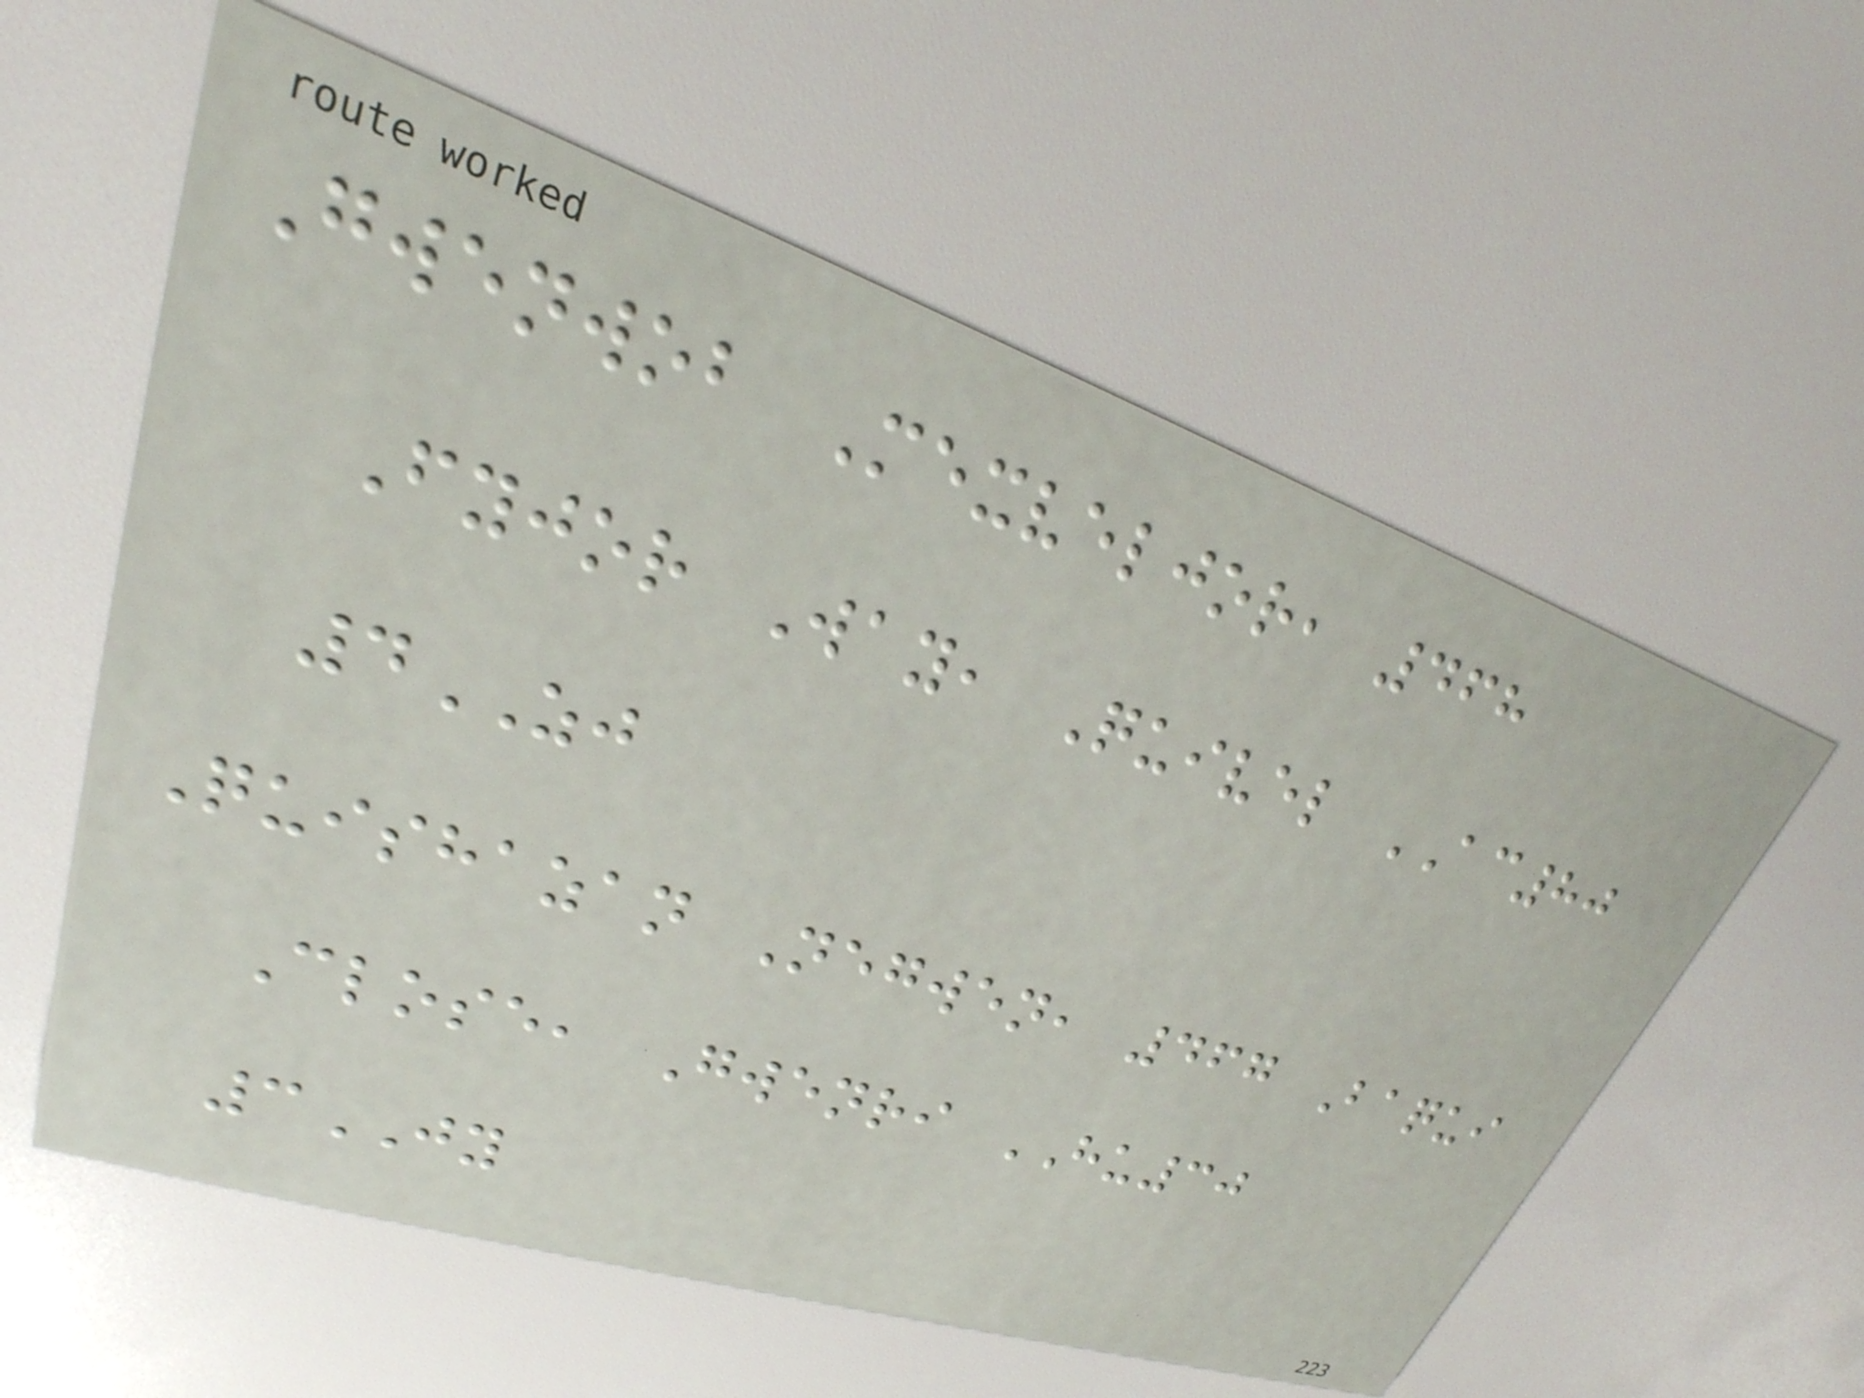Gwenwob Mexveljor, 468
Fyjor Way, Quivel AC80
4ZJ
Quishazan Negwen, 467 Baqui
Close, Gwenri HU30
3JY
